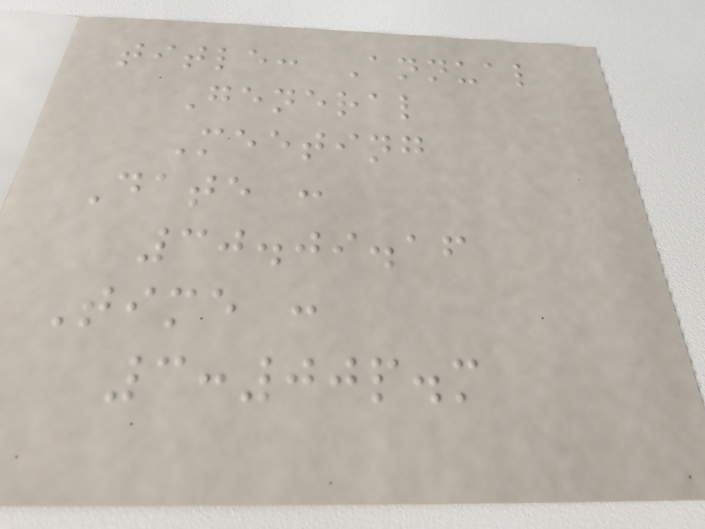title: Annual
General
Meeting
Date :
30.09.16
Time :
3:00p.m
